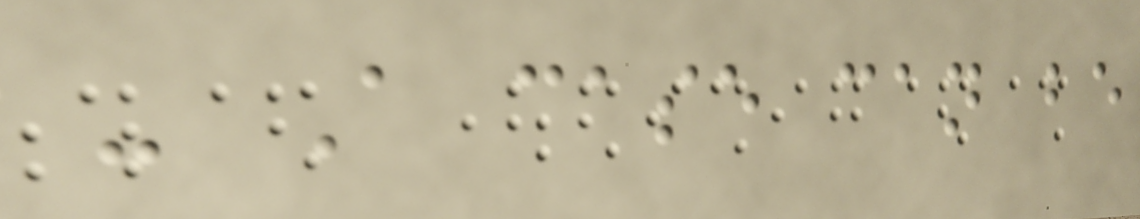- A case can be
